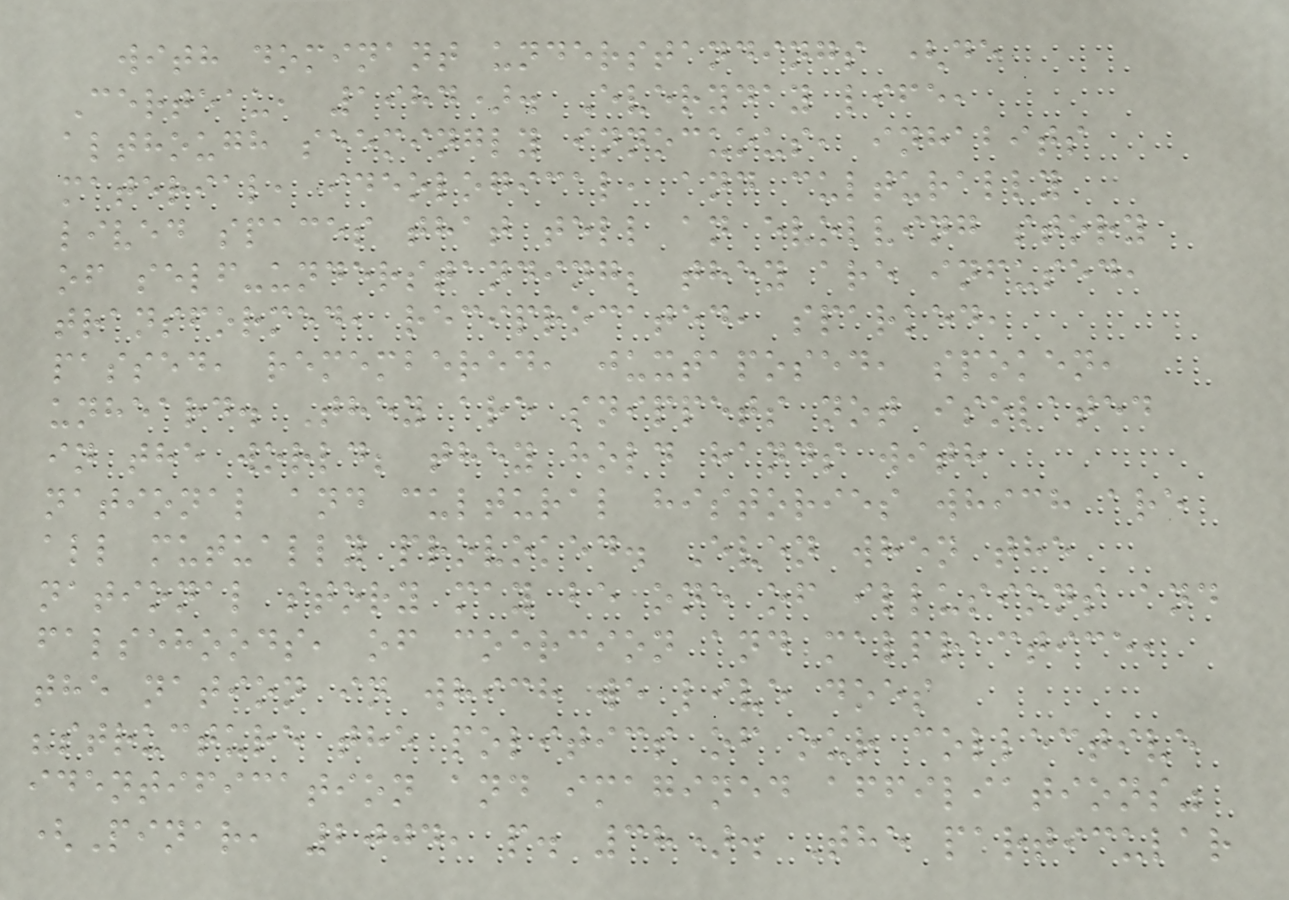with dominant understandings (de
Certeau, 1984). Everyday life,
although seemingly innocuous, inhabits
material, ideological, and culturally
lived spaces that tell an evolving story
of self-understanding; they are infused,
transformed, reciprocated, sparked,
passed, remembered, juxtaposed, spoken,
unheard. They are snippets not isolated
in the world; they hold hands with
national and cultural histories which are
all mutually provoked. Even when the
national story may be one of illusions and
falsehoods, of coercion and malpractice,
the nation in which we live does
"structure the politics of our collective
identification and imagined affiliations"
(Pinar, 2004, p. 38). The particular
